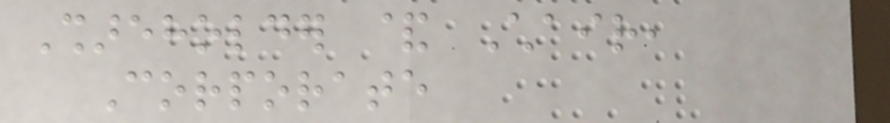Shareholder & Chair,
Corporate
